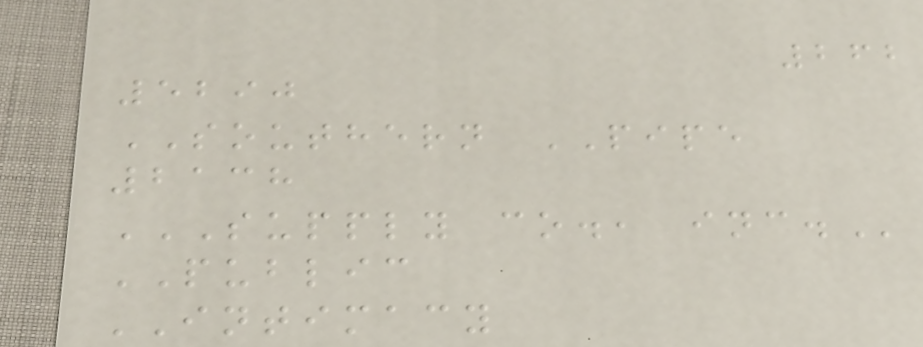262
5290
SOUTHERN PIPE
2138
SUPPLY CO., INC.
PUBLIC
INTIMACY
